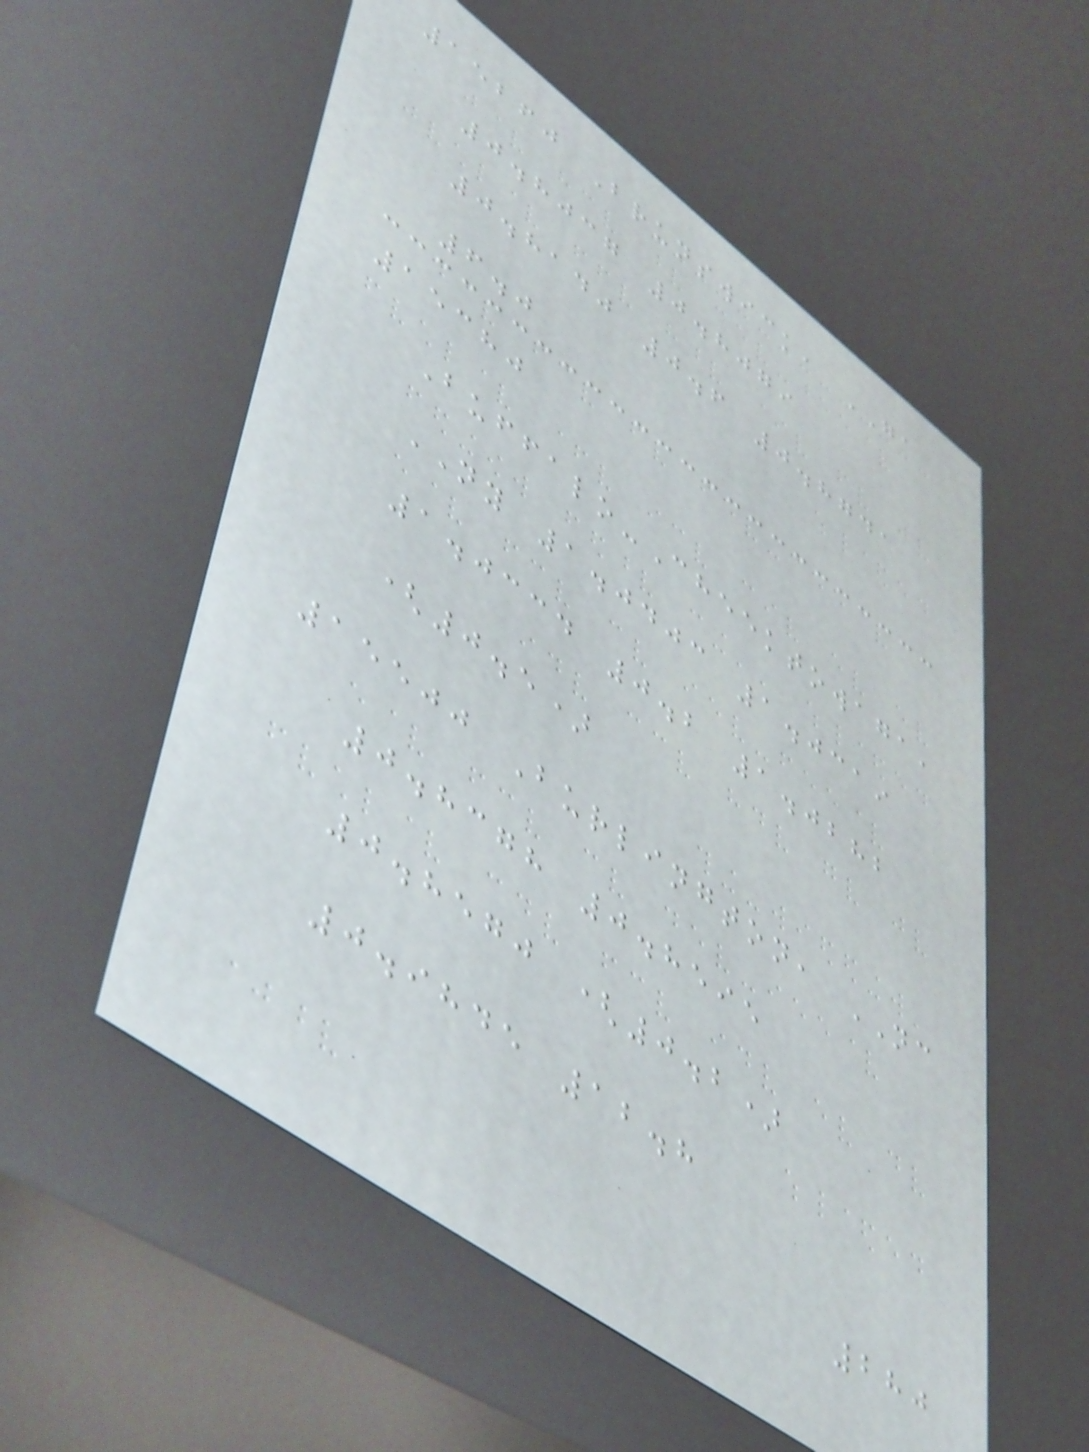15260 Brunswick, GA
0.8037 0.8079
0.8140 0.6 0.8741
6.0
15380
Buffalo-Cheektowaga,
NY 1.0403 1.0319
1.0334 0.2 1.0282
(0.5)
15500 Burlington, NC
0.8378 0.8595
0.8570 (0.2)
0.9845 12.8
280
